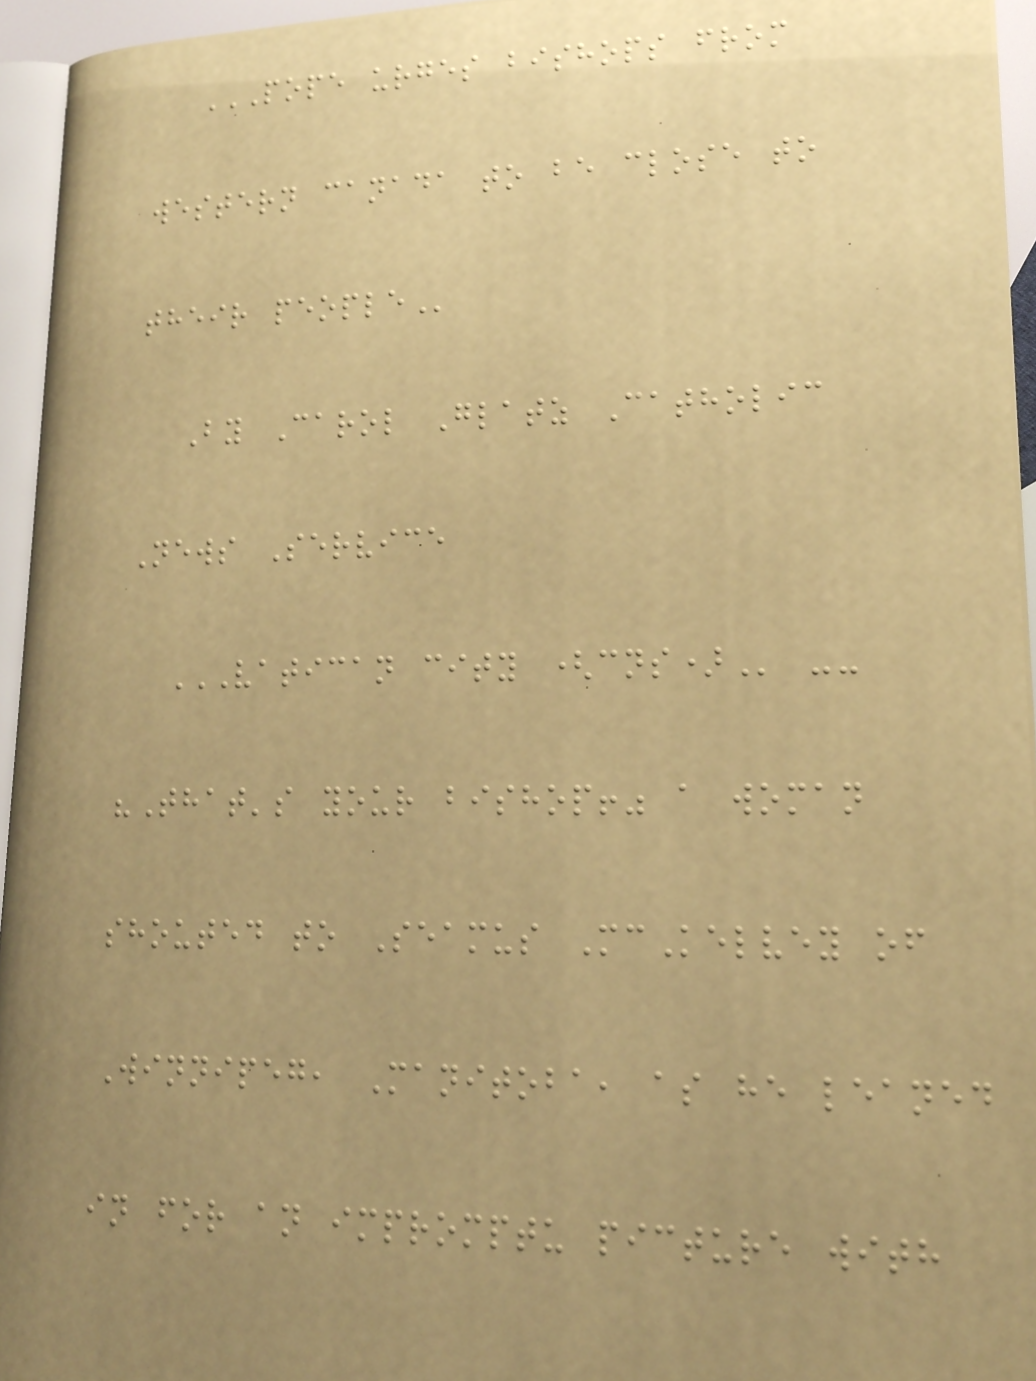POPE URGES BISHOPS FROM
WESTERN CANADA TO BE CLOSE TO
THEIR PEOPLE
By Carol Glatz Catholic
News Service
VATICAN CITY (CNS) --
"That's your bishop!" a woman
shouted to Seamus McKelvey of
Winnipeg, Manitoba, as he leaned
in for an impromptu picture with
